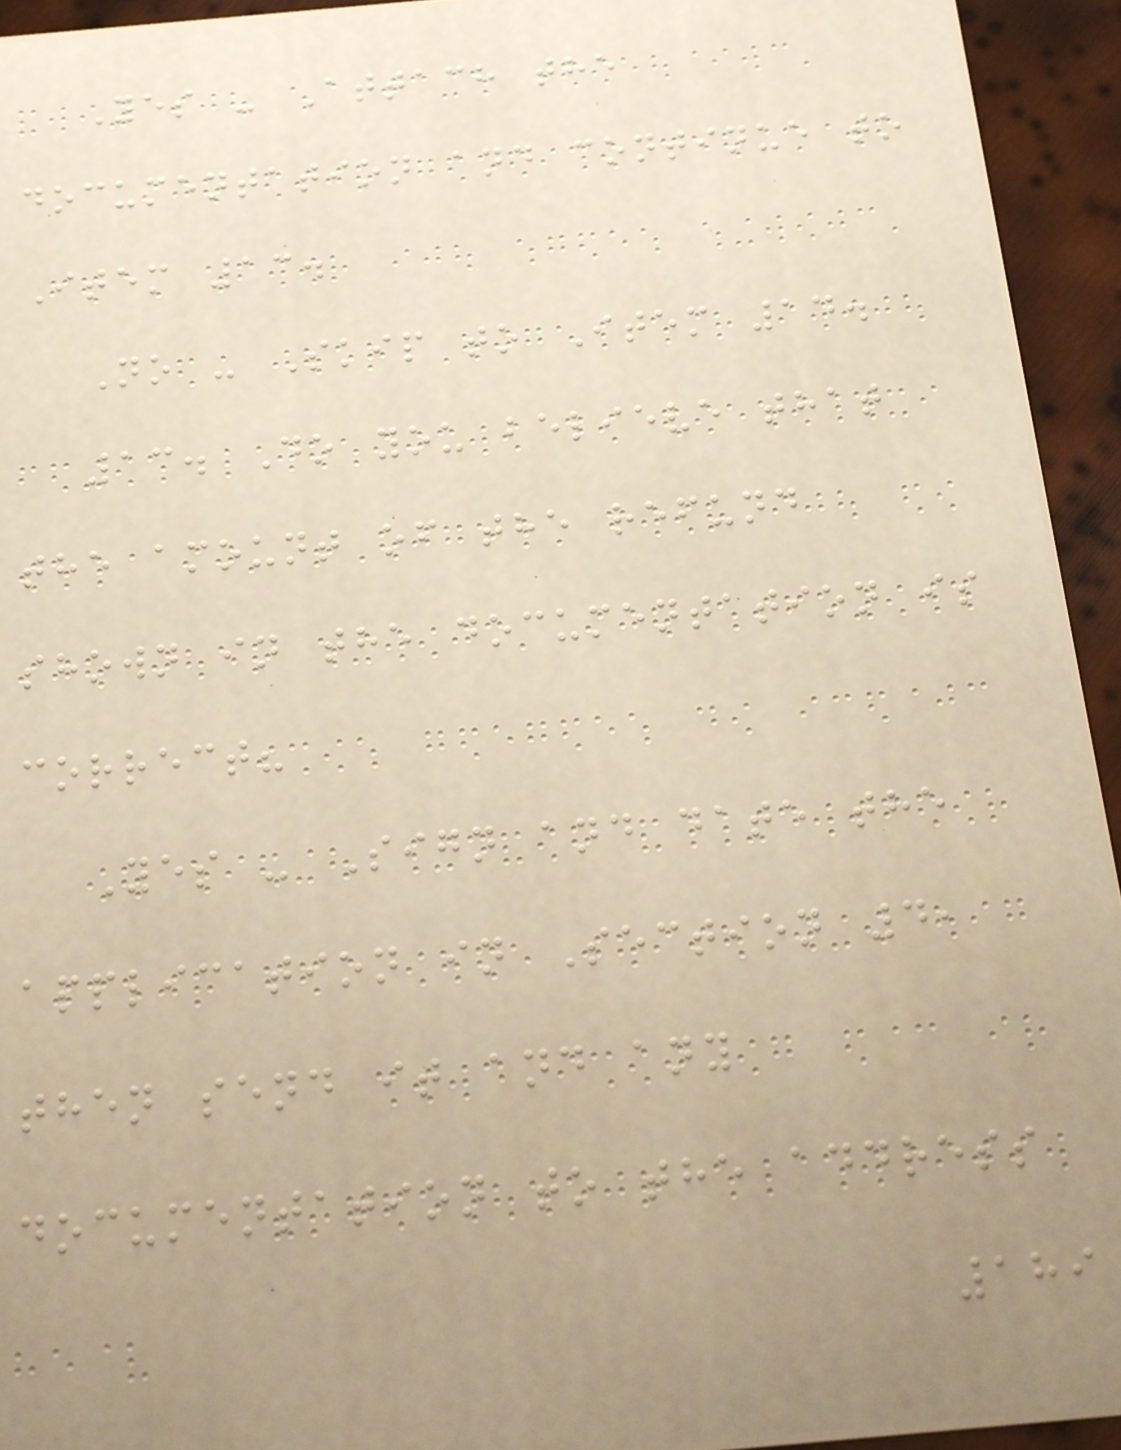Yes - Attach the
documentation and continue to
Item 13.
No - Skip to Item 14.
13. Do you believe that
the amount of the refund
shown in the documentation is
correct?
Yes - Sign and date the
application in Section 4,
then send it and any
documentation to the address
189
